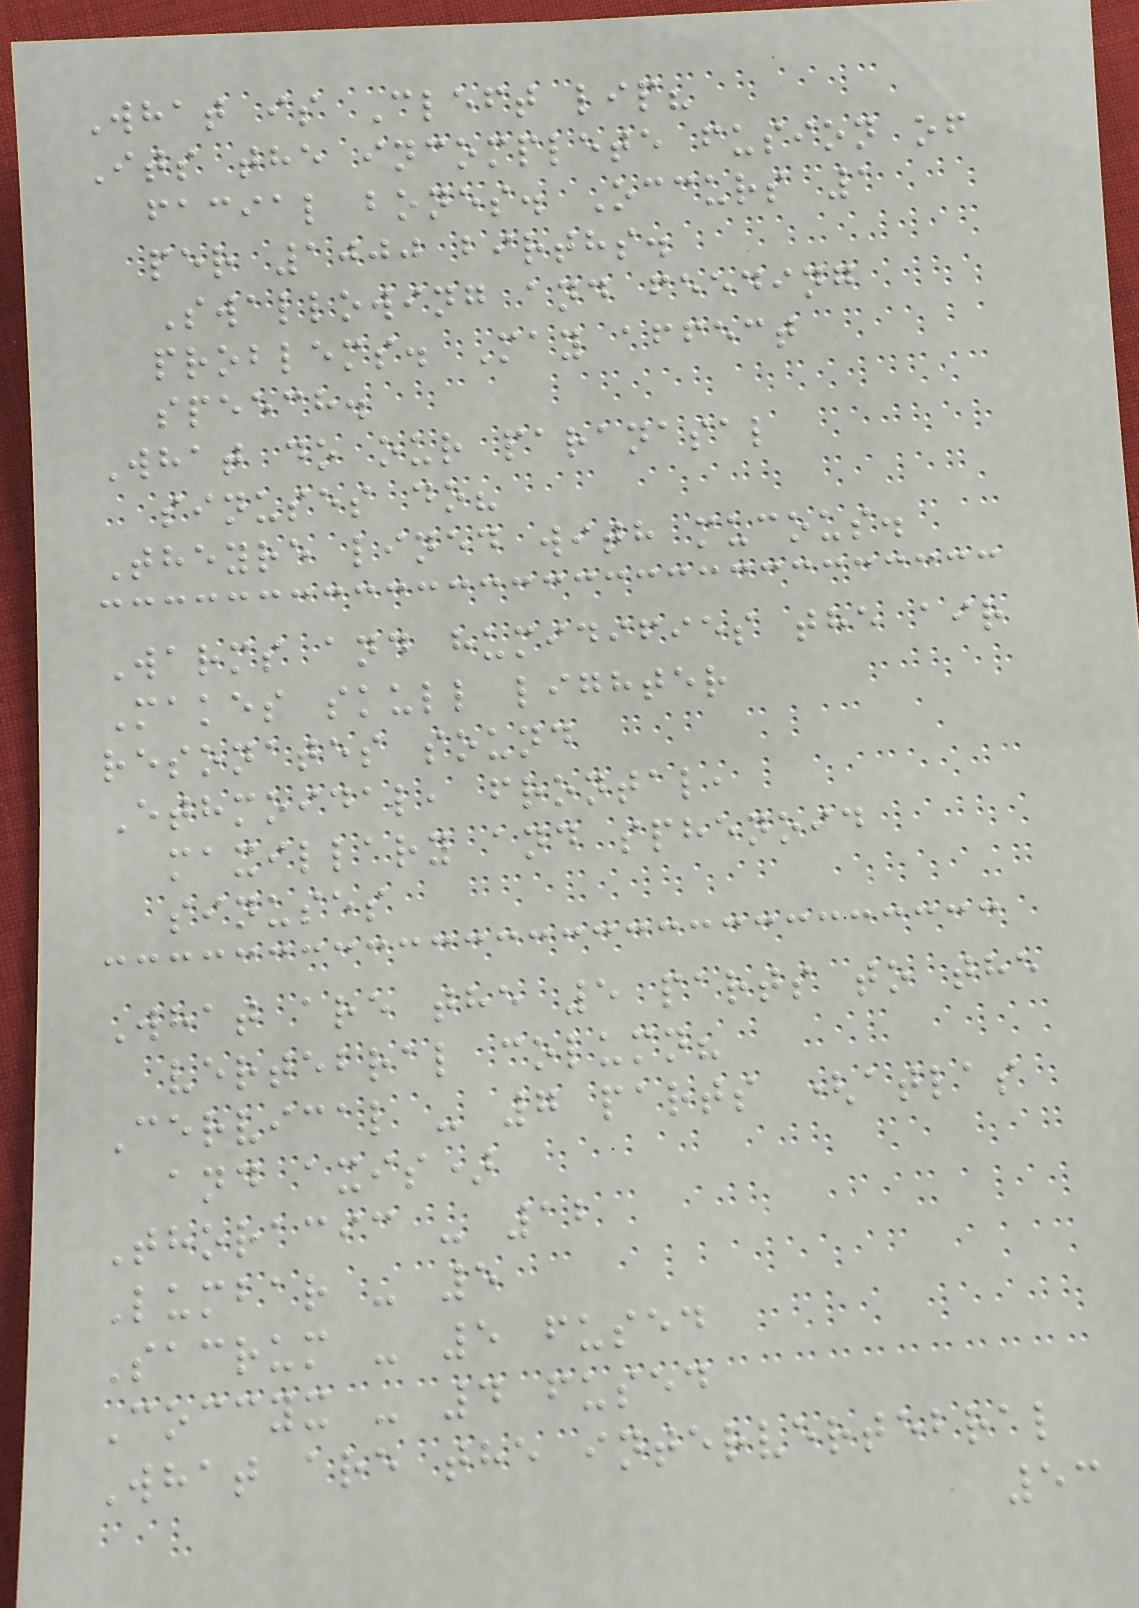What is Cleft lip?
Its the incomplete fusion of
facial bones. Occurs 1
per 1000 births.
Swallowing and feeding
problems. May affect
speech.
What do our paranasal
sinuses do?
Theyre lined with mucous.
Warms and humidifies the air
Makes skull lighter
resonates sound
Ethmoidal, frontal,
maxillary and sphenoid
sinuses
What are the 5 parts to the
vertebral column?
Cervical - 7 parts (atlas
and axis)
Thoracic - 12
Lumbar - 5
Sacrum - 5 fused
Coccyx - 4 fused
What are the intervertebral
53
